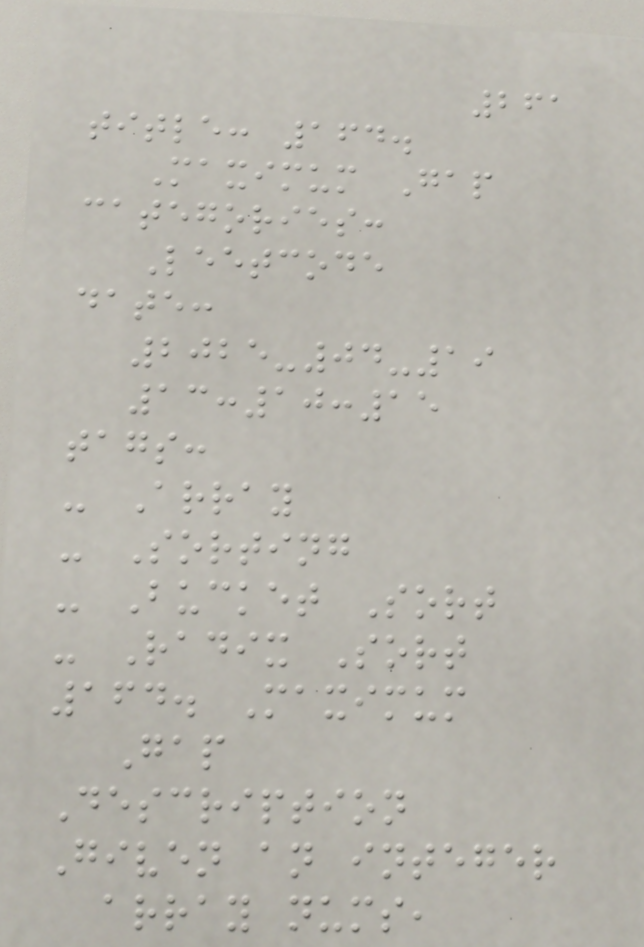261
title: 164.
Maximum Gap
categories:
Leetcode
date:
2025-04-19
13:10:15
tags:
- Array
- Sorting
- Bucket Sort
- Radix Sort
164. Maximum
Gap
Description
Given an integer
array nums,
